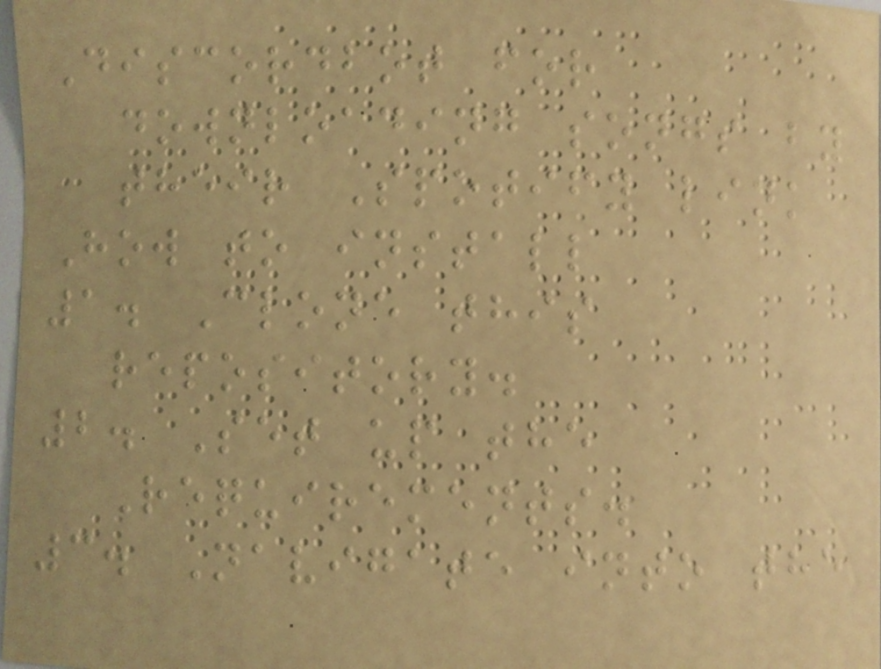Discordbot for
downloading songs by
their Spotify link
How to install
1. Clone this
repository.
2. Set up the
Requirements.
3. Navigate into the
